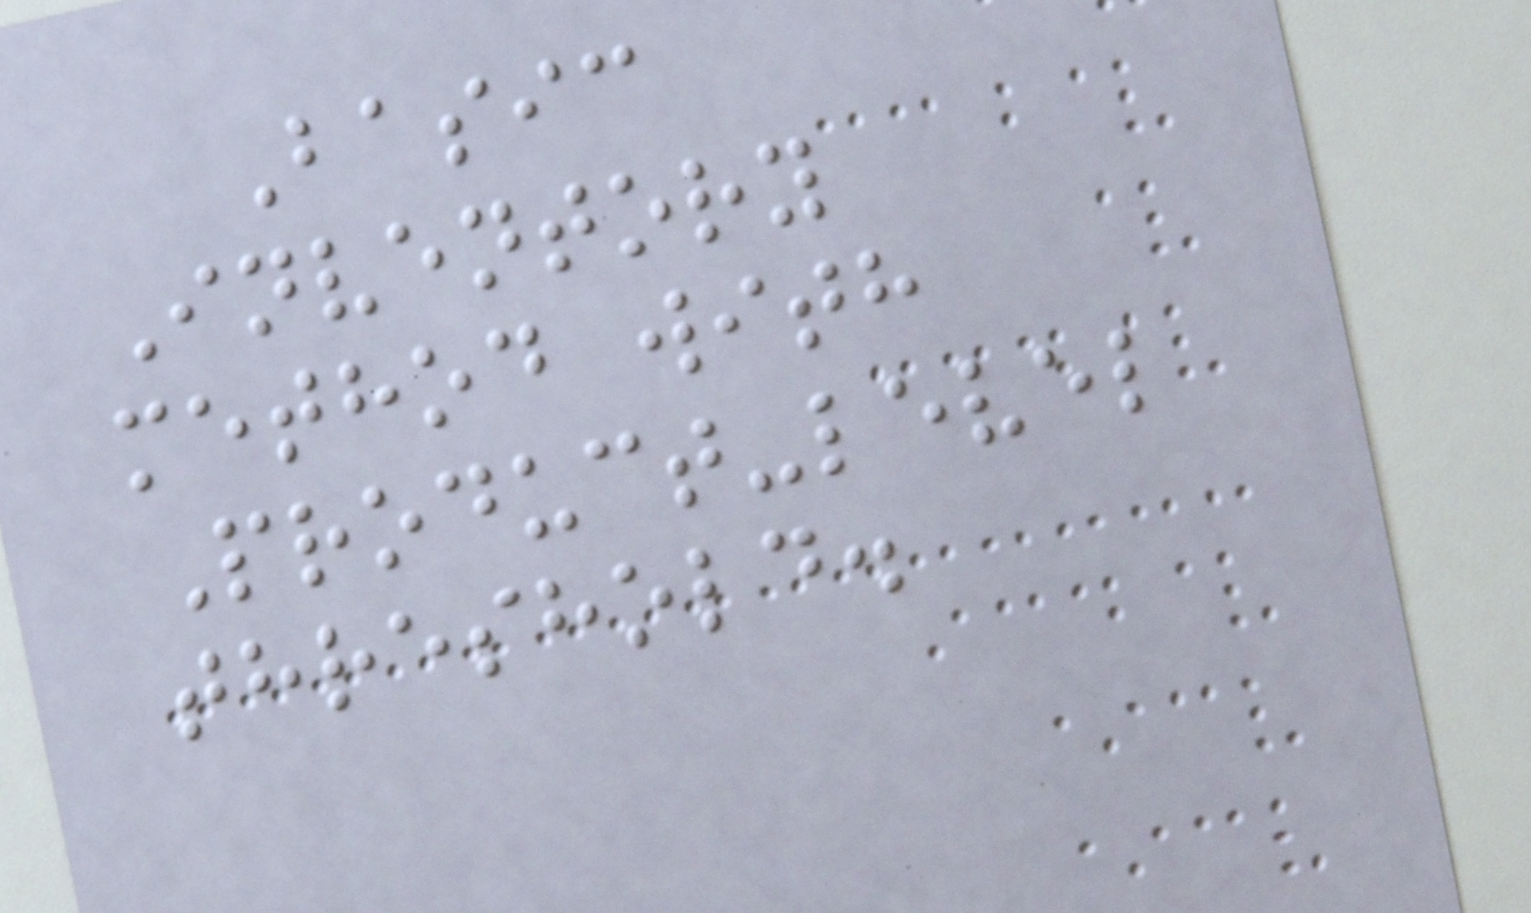Basic
Inventory
method with
Product-level
threshold.
